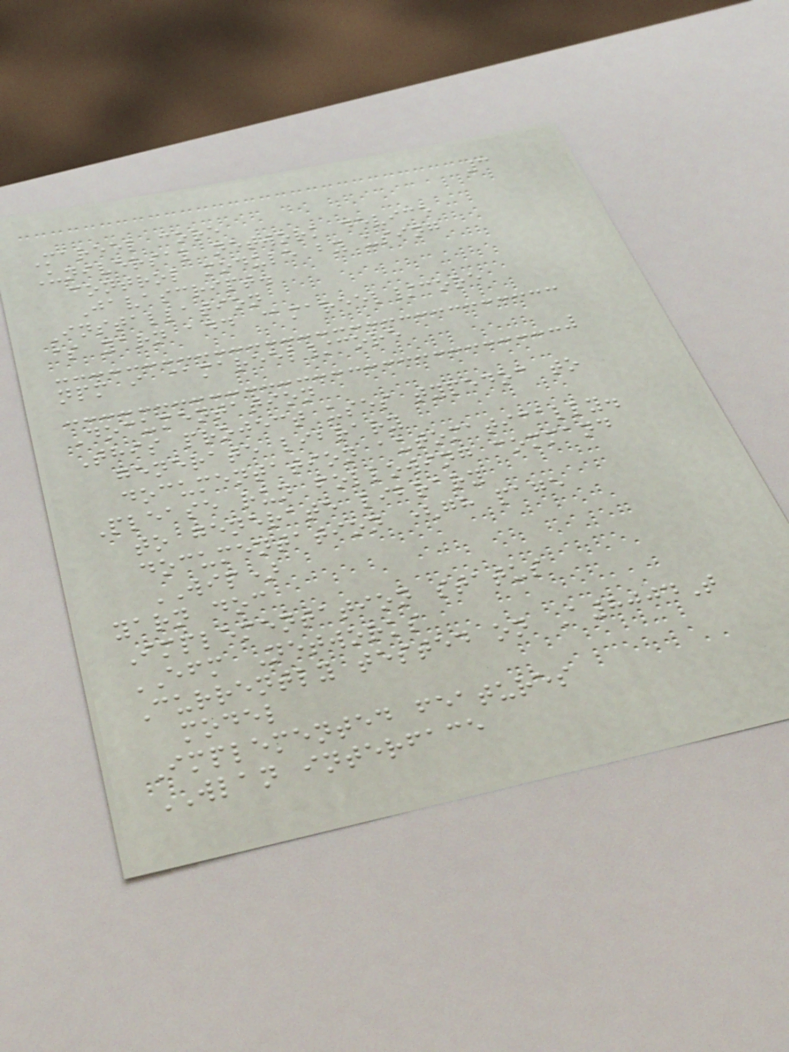3
Mareel core
Universal network device
control module by using
Javascript.
Installation
$ yarn add @mareel/core
npm i @mareel/core
Documentation
This project uses typedoc to
generate library
documentation automatically.
Please run following command
to generate library
documentation (gh page
WIP)
yarn doc
Implementation status
EFM Networks
Currently tested on A8004T
model
Implemented features
WLAN interface
